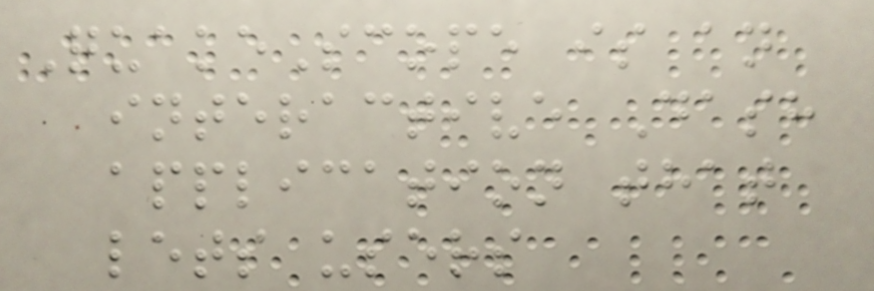QuakeScope is an
interactive Dash
application that
lets users
